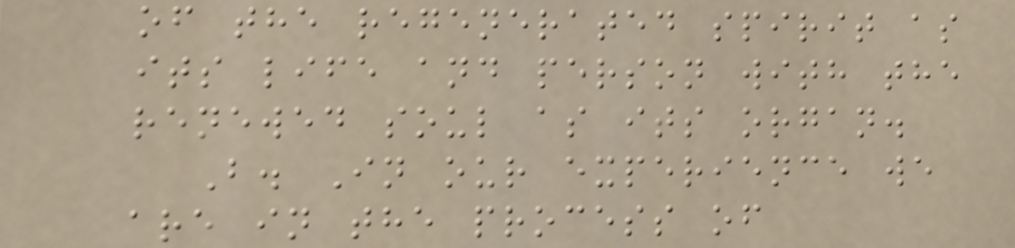of the regenerated spirit as
its life and person with the
renewed soul as its organ.
B. In our experience we
are in the process of
